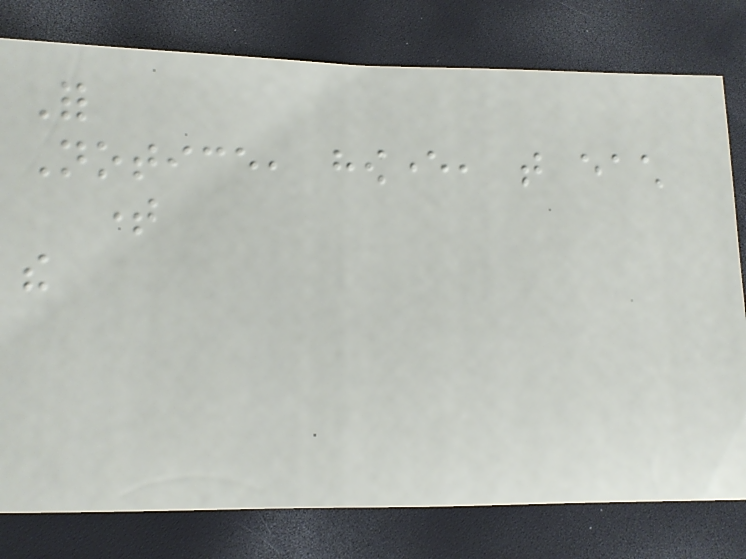For
Notice, however, that each
time
the
